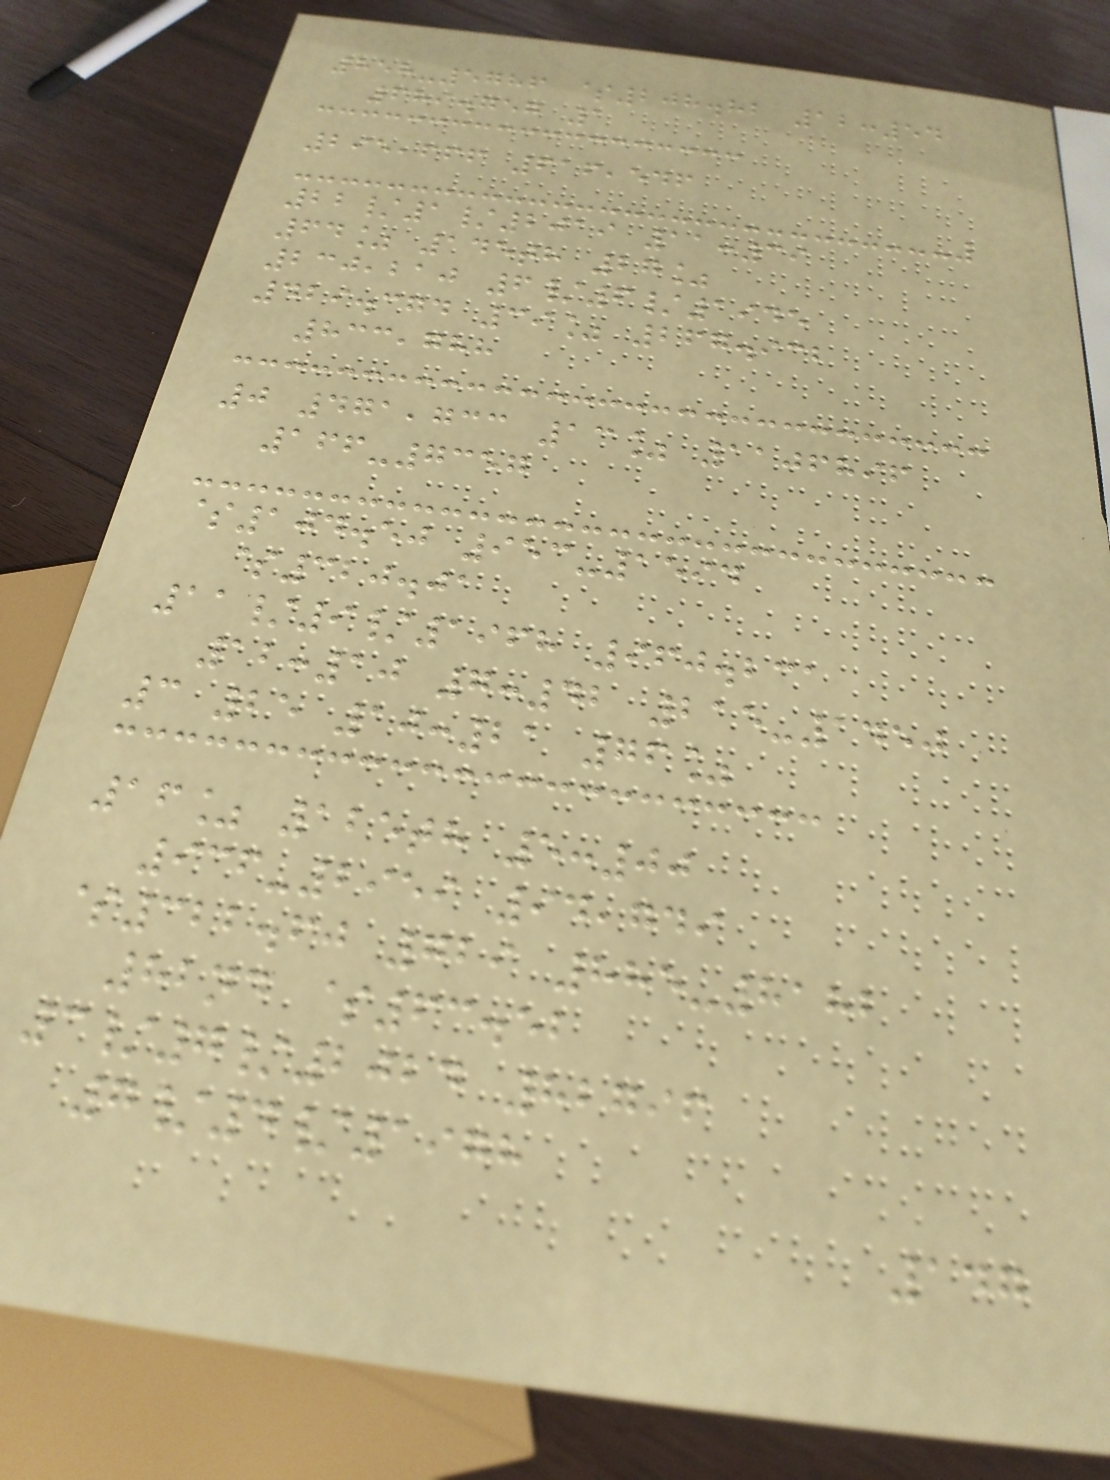858-5786 $208.82 12:54
689.757 1
295,666 616,546
22/1/2019 11:39
64% 145th 27%
230,210 6/6/1945
429.374 39% 267.932
833,788
0 471,733 13% 1106896
166-7357
$104.50 953-1594
$320.01
11/9/1968 960.231
12:10 7:42 215-1450
3 25 10:21 76%
16% 125th 5:00
936-2959 94,749
$322.60 729 885-8182
82nd $63.52
3/7/2024 82796
7/4/1978
147
